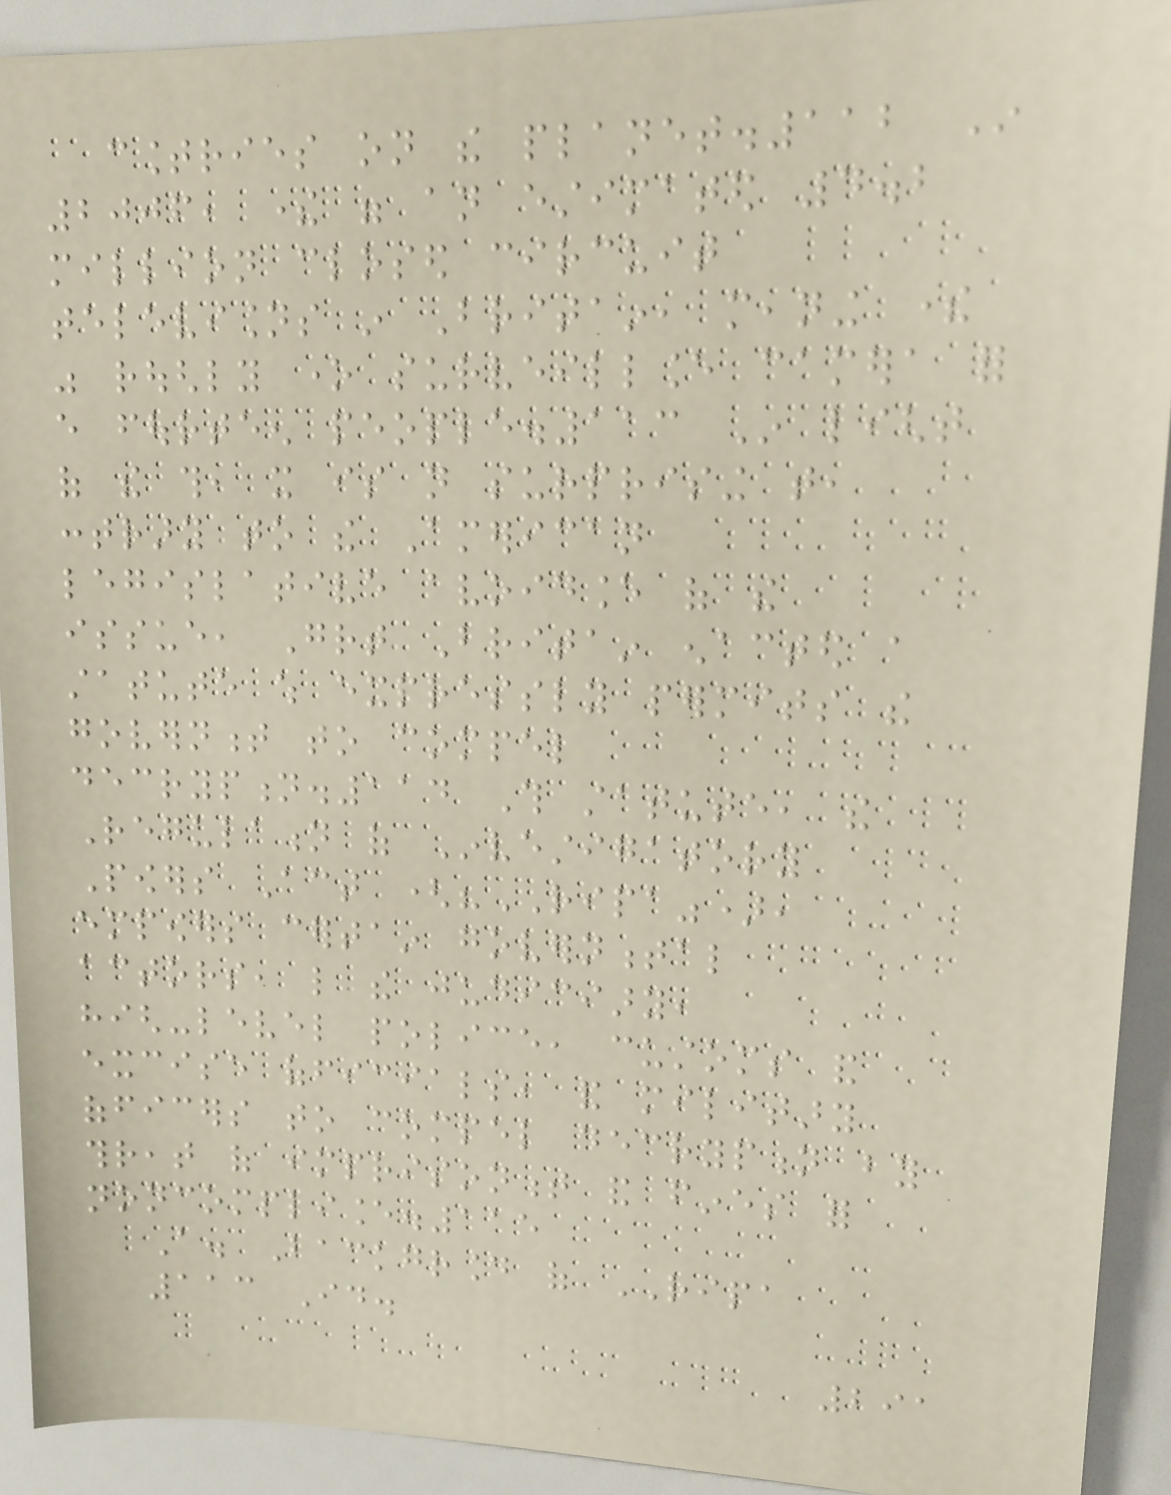countries on the planet.112 In
2006, there were an estimated 4.2
million closed circuit
televisions in Britain, meaning there
was roughly one surveillance camera for
every fourteen people.113 In light
of the this, it is not surprising that,
contrary to the American
legislative avoidance of the
issue, Great Britain enacted a
statute which expressly permits the
government to compel
decryption.114 This statute, the
Regulation of Investigatory
Powers Act ("RIPA"),
empowers certain governmental
actors, like the judiciary,
high-level police, customs and
excise officials, and military
officers to compel decryption by
threat of imprisonment and fines for
noncompliance.115
A. Background of RIPA
113 Id.
291
